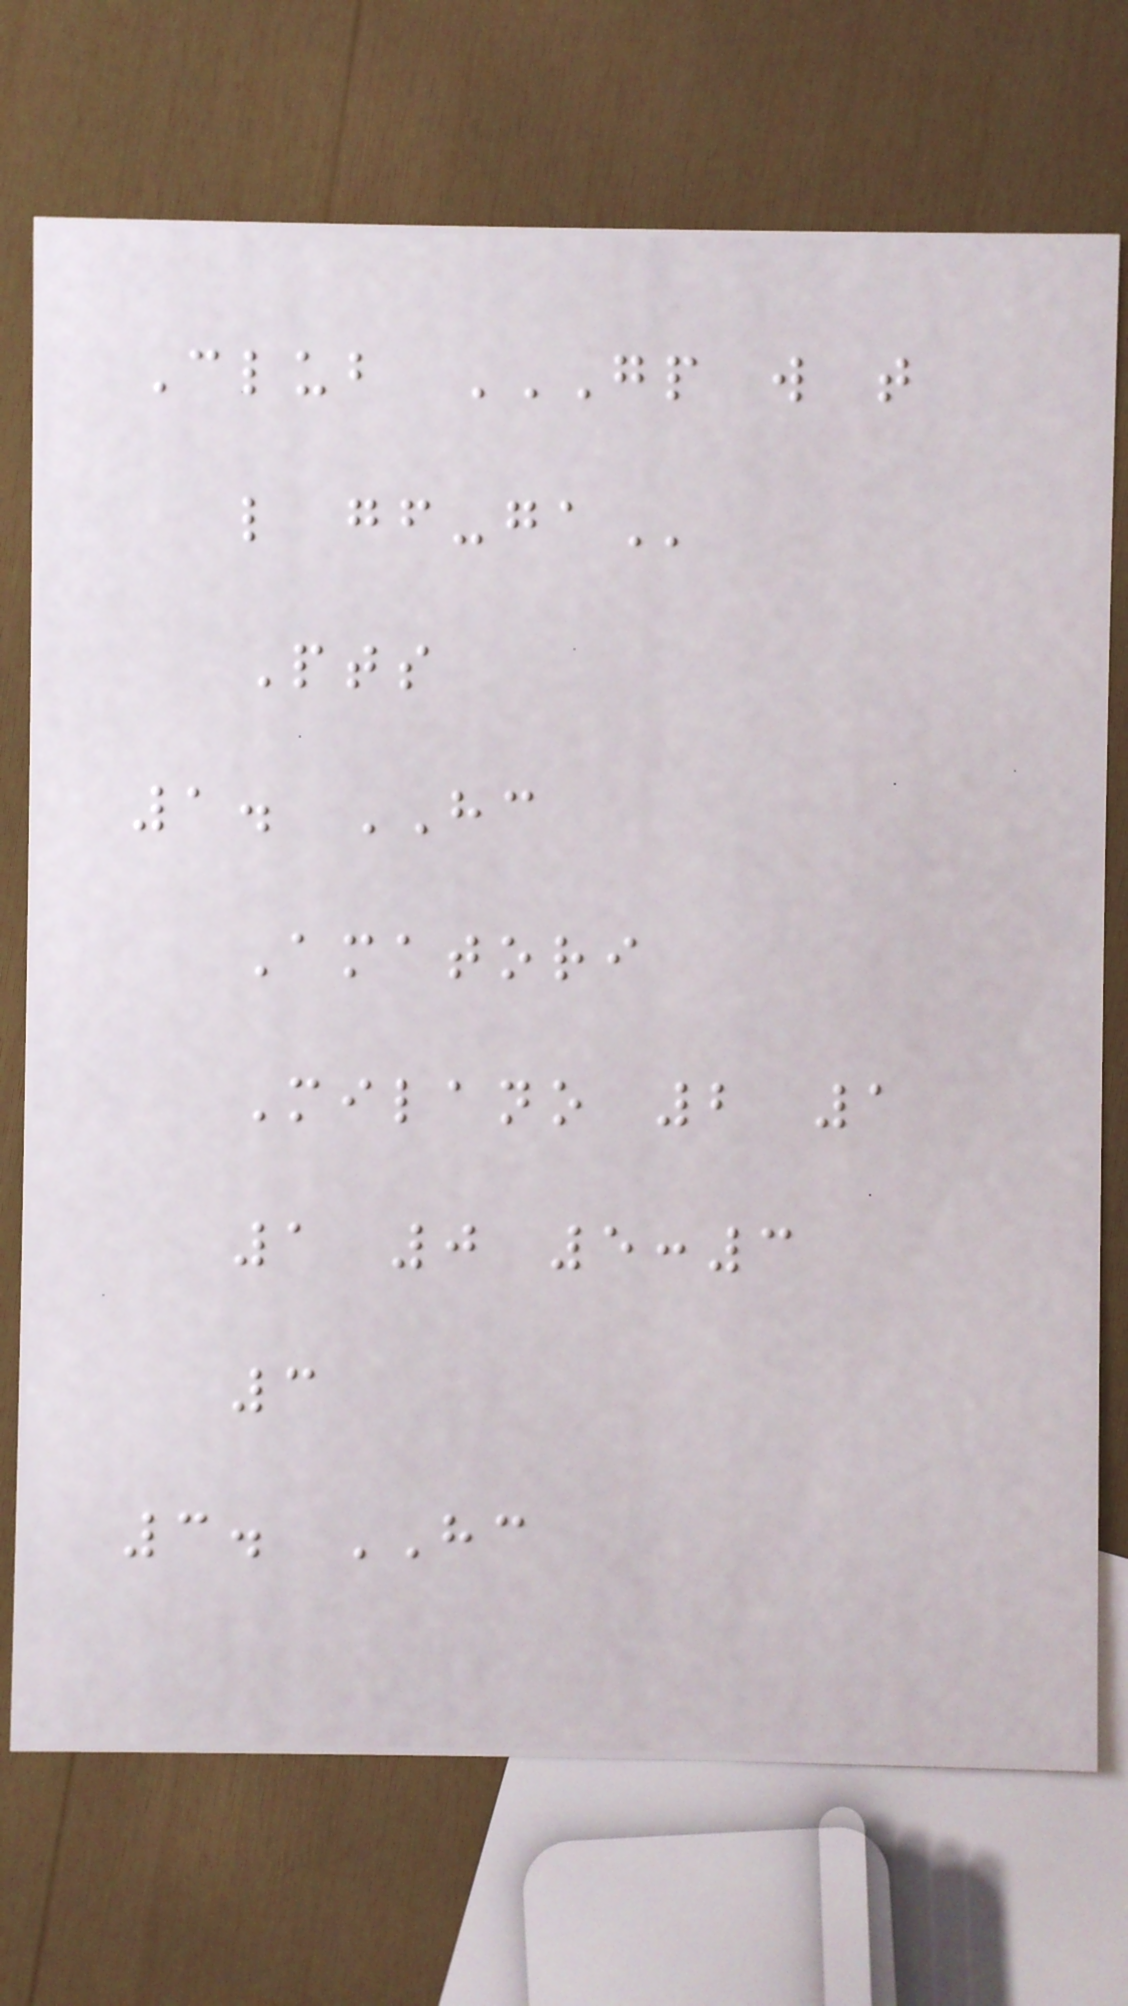Club GP W T
L GF-GA
Pts
1. HC
Amatori
Milano 2 1
1 0 5:3
3
3. HC
